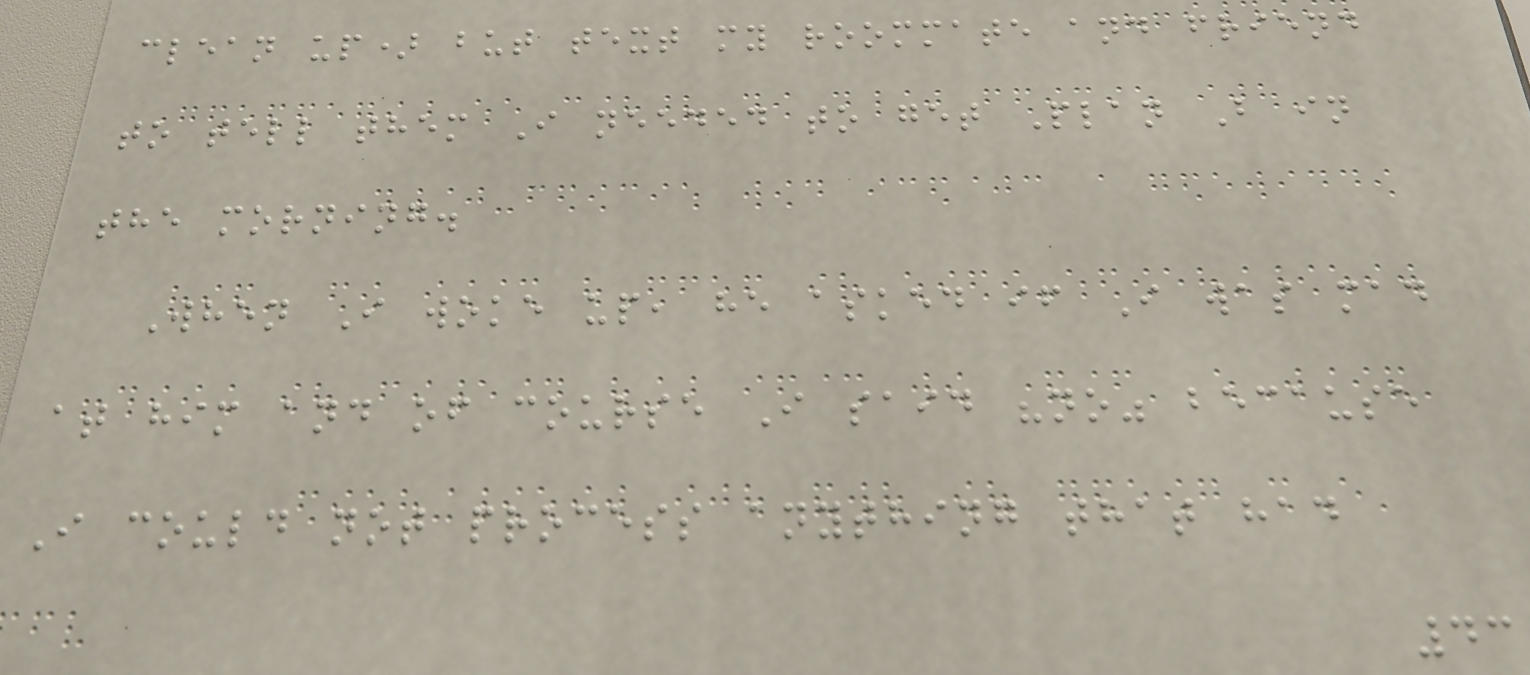clean up) but text my roommate and friend
to tell them I needed to get Plan B in
the morning.
When I woke up, he asked if I was mad
at him and of course I said "no" because
I could not process anything that had
43
